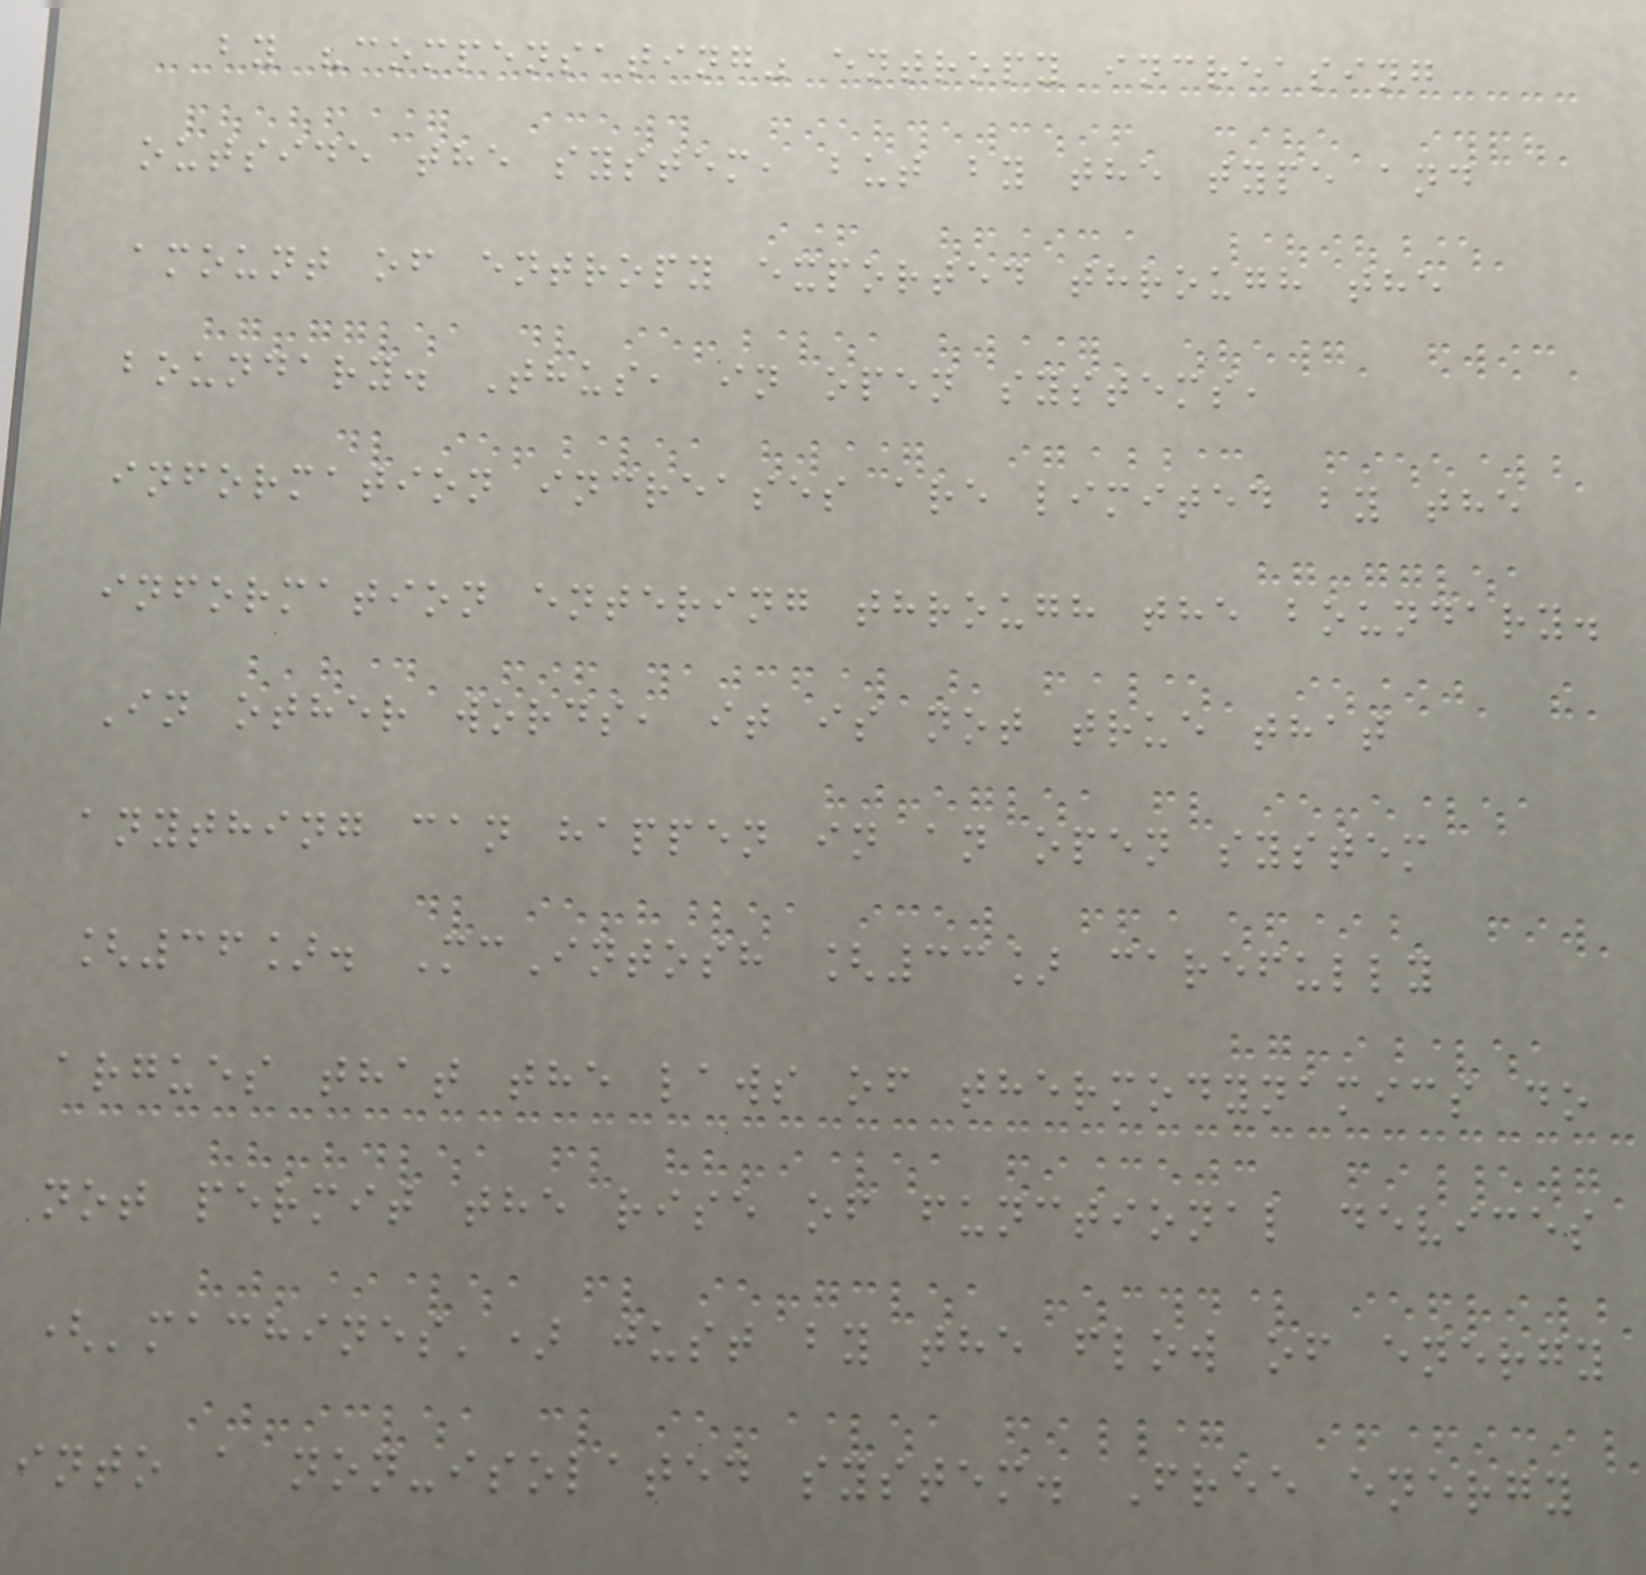by "compensating" entropy increasing
outside the system, but by the type and
amount of entropy exported through the
boundary. Thus, in open systems,
information increases are limited by the
information entering through the boundary.
In other words, it is not true that
anything can happen in an open system
[36]. McIntosh [33] carefully
argues that the laws of thermodynamics do
not permit the rise of functional devices
('machines') just by the flow of energy
into a non-isolated system. Free energy
